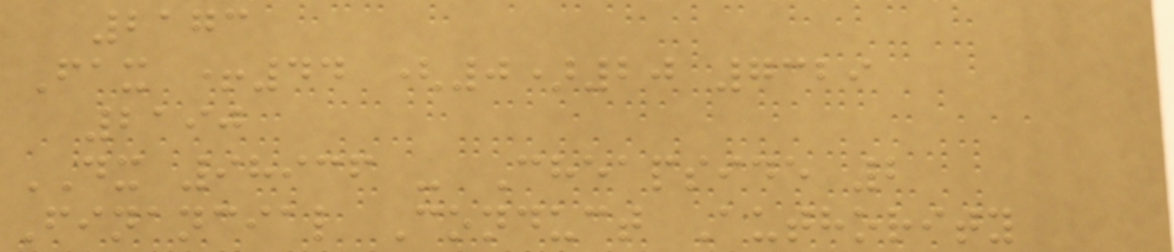2173
Fax +44 (0)20 7329
2190
DX 98936 - Cheapside 2
Financial Conduct Authority
